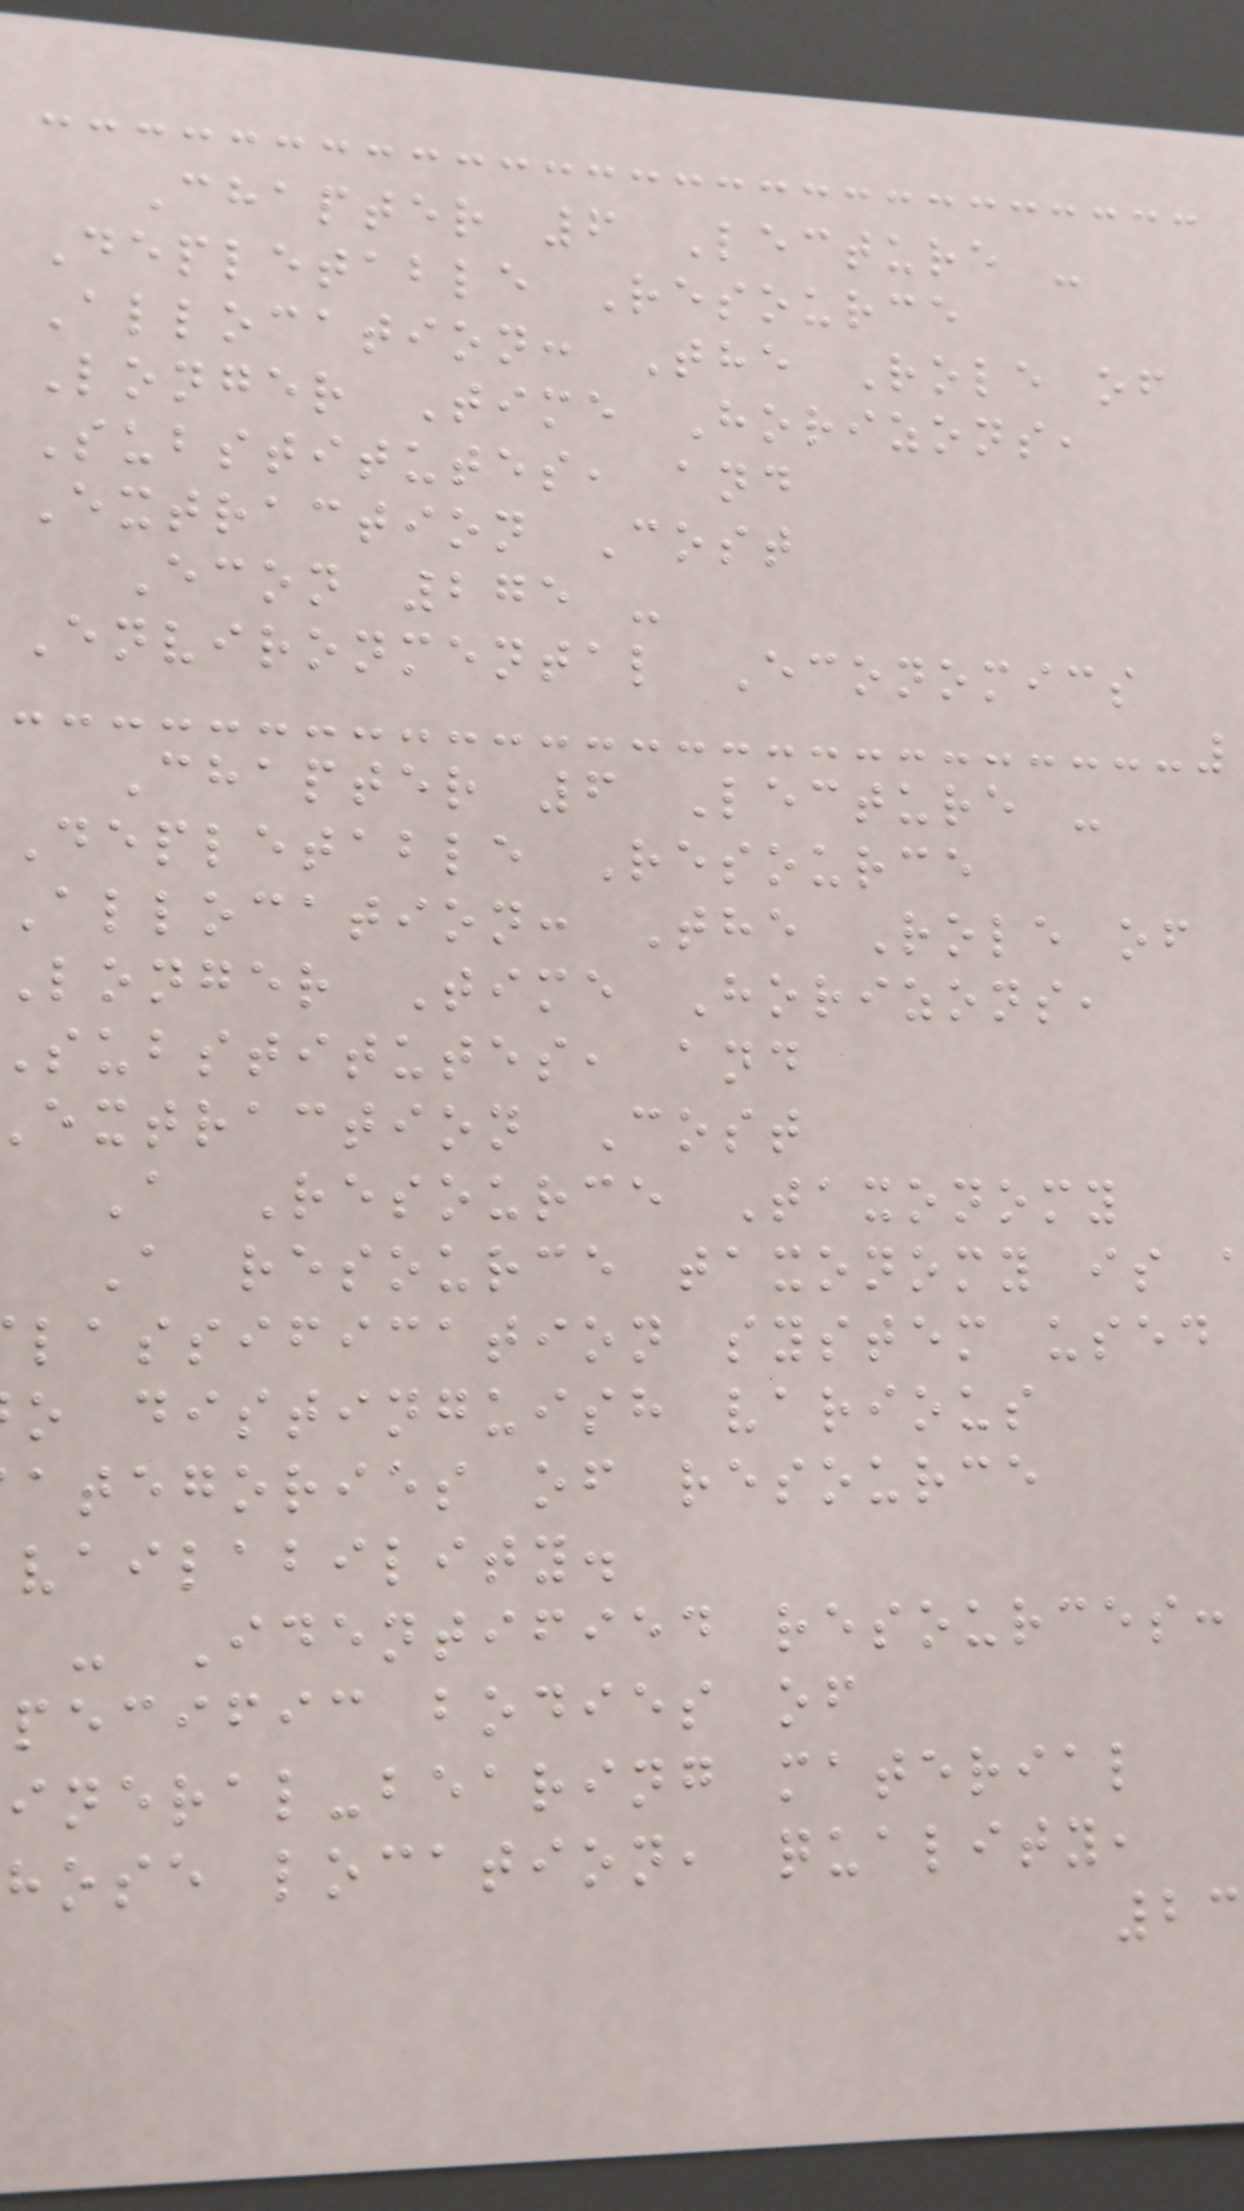Chapter 6 Lecture -
Depletable Resource
Allocation: The Role of
Longer Time Horizons,
Substitutes, and
Extraction Cost
Econ 275 -
Environmental Economics
Chapter 6 Lecture -
Depletable Resource
Allocation: The Role of
longer Time Horizons,
substitutes, and
extraction Cost
A Resource Taxonomy
A resource taxonomy is
lassification system used
o distinguish various
ategories of resource
vailability.
- Identified resources:
pecific bodies of
ineral-bearing material
hose location, quality,
